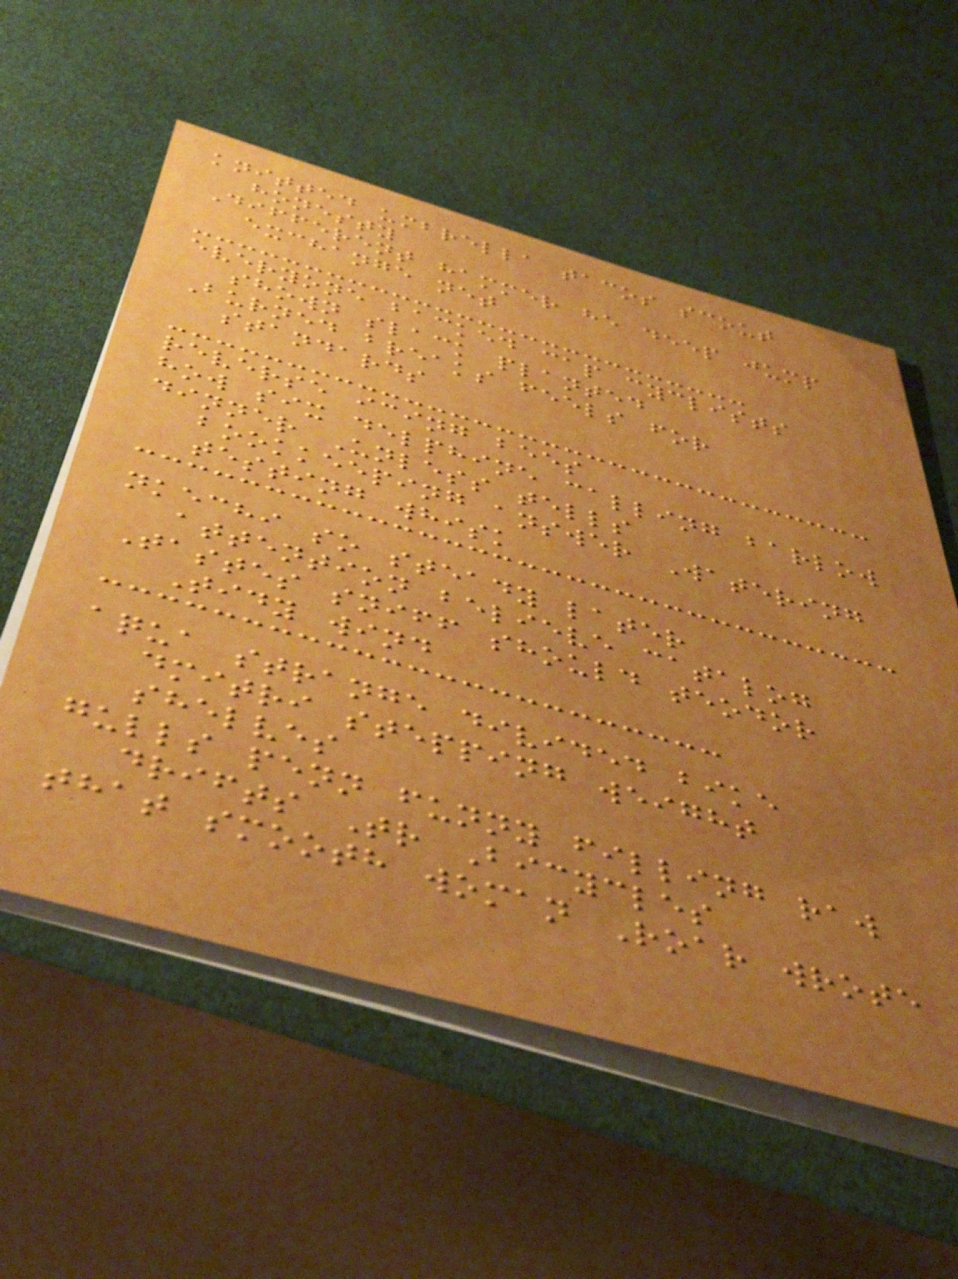knitted umbrella tacos scout
honesty
Different hammer he deep jump
exchange net
everyone backed cap cyclists
shown slack planted
Burned breaks feels for
standards
reverse icing bees
how six delphine calling barlow
dinner Unless tells
bookkeeping answer Watering
testing whisk
nkechi so steady later
attention believe catalog
Tastes sniff should teodor
Tidy wind
aqua strange divided bike
dmitri stepping weight
shelves
gulls penn funny filling raw
drifts Tr Bicycles
that smooth woman Roar wrote
